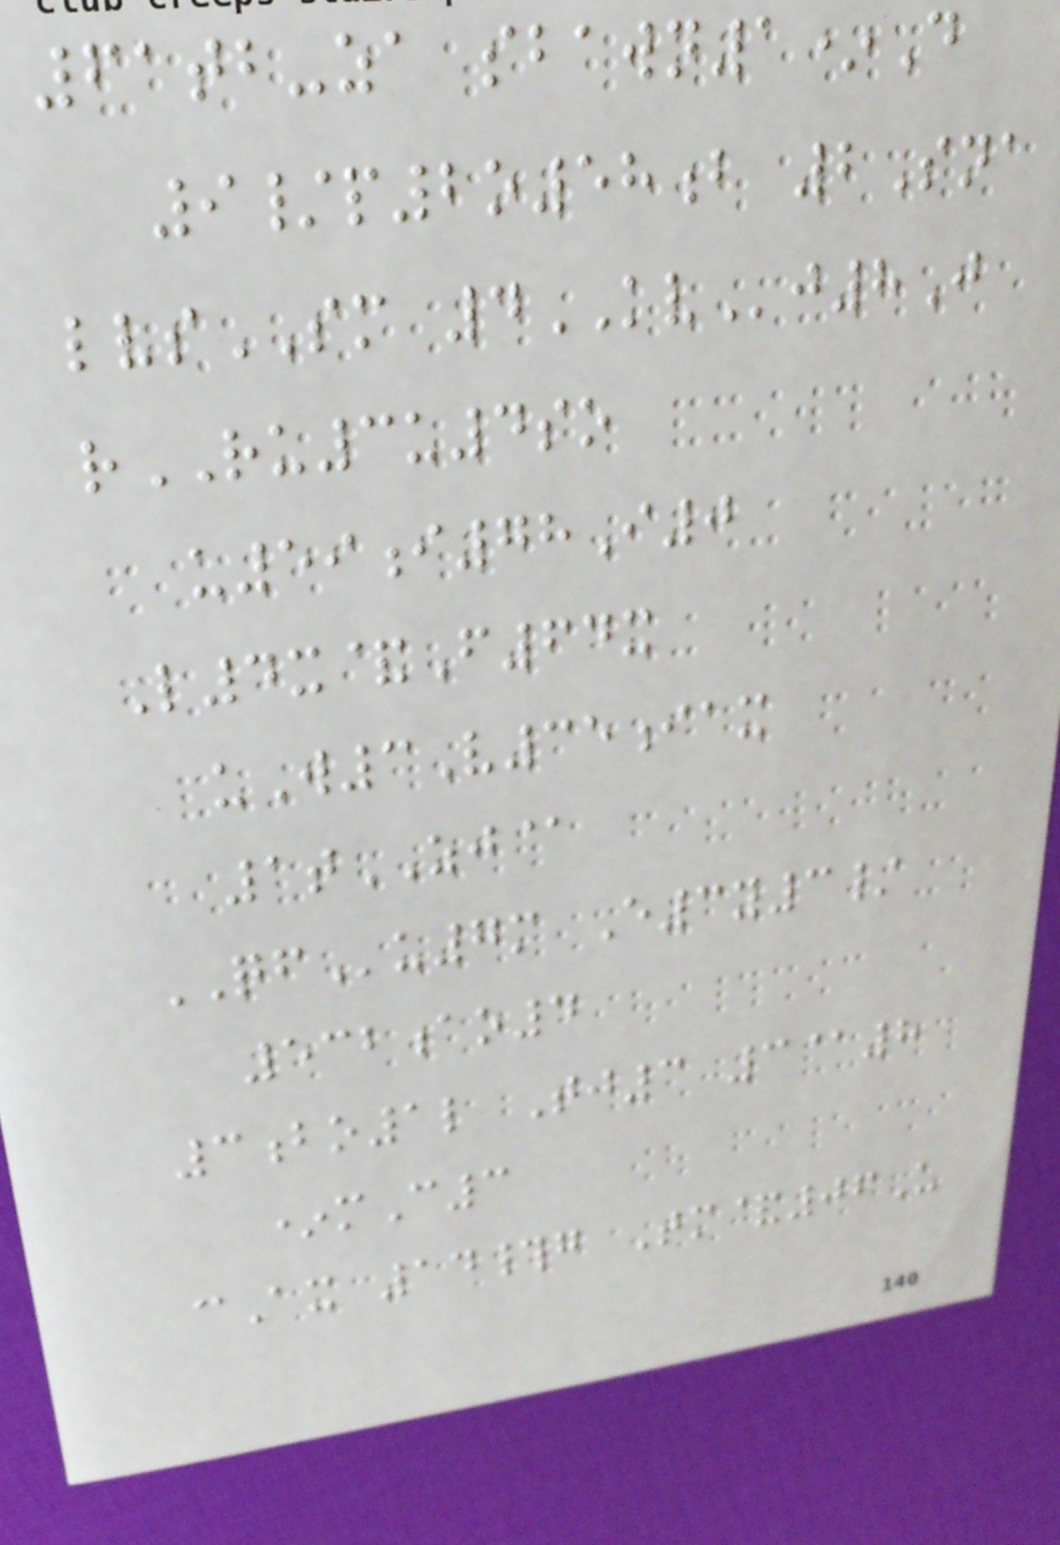61tb-za sbawn1*D
9/p2o58b 2Sna
lvsSM 4KVj8J
rRU3u4so
u59i78I0
L4x&F64x
uW3V35iax
1tZJ@
QFu7m E3y3/
532ao4
3bo1l Tj3 3@8
*mC3
cAx 14#g Tm&06U
